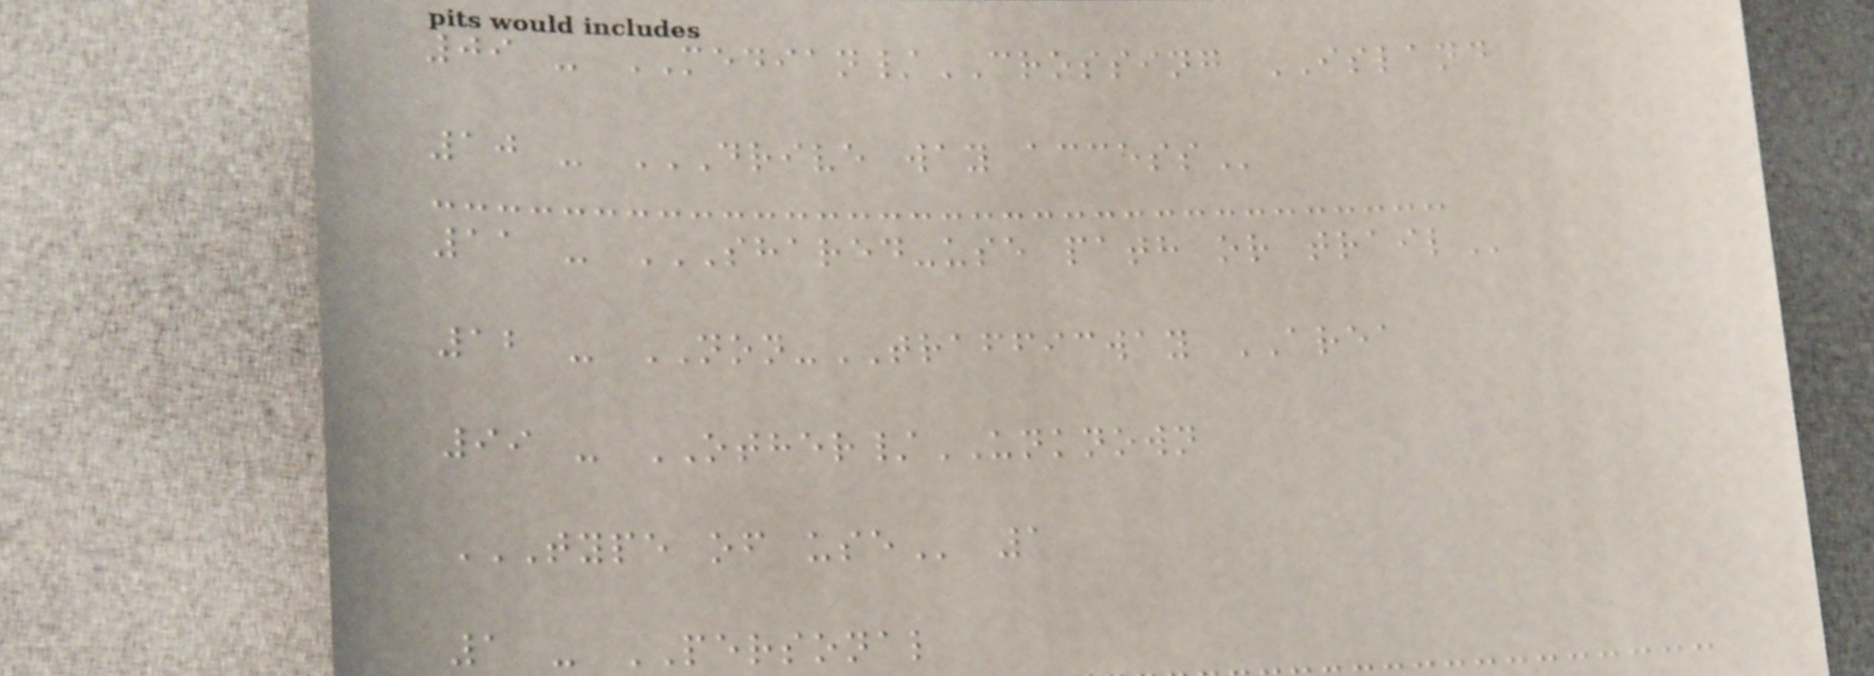09 - MEDIAN/CROSSING ISLAND
10 - DRIVE WAY ACCESS
11 - SHARED-USE PATH OR TRAIL
12 - NON-TRAFFICWAY AREA
99 - OTHER/UNKNOWN
TYPE OF USE 1
1 - PERSONAL
